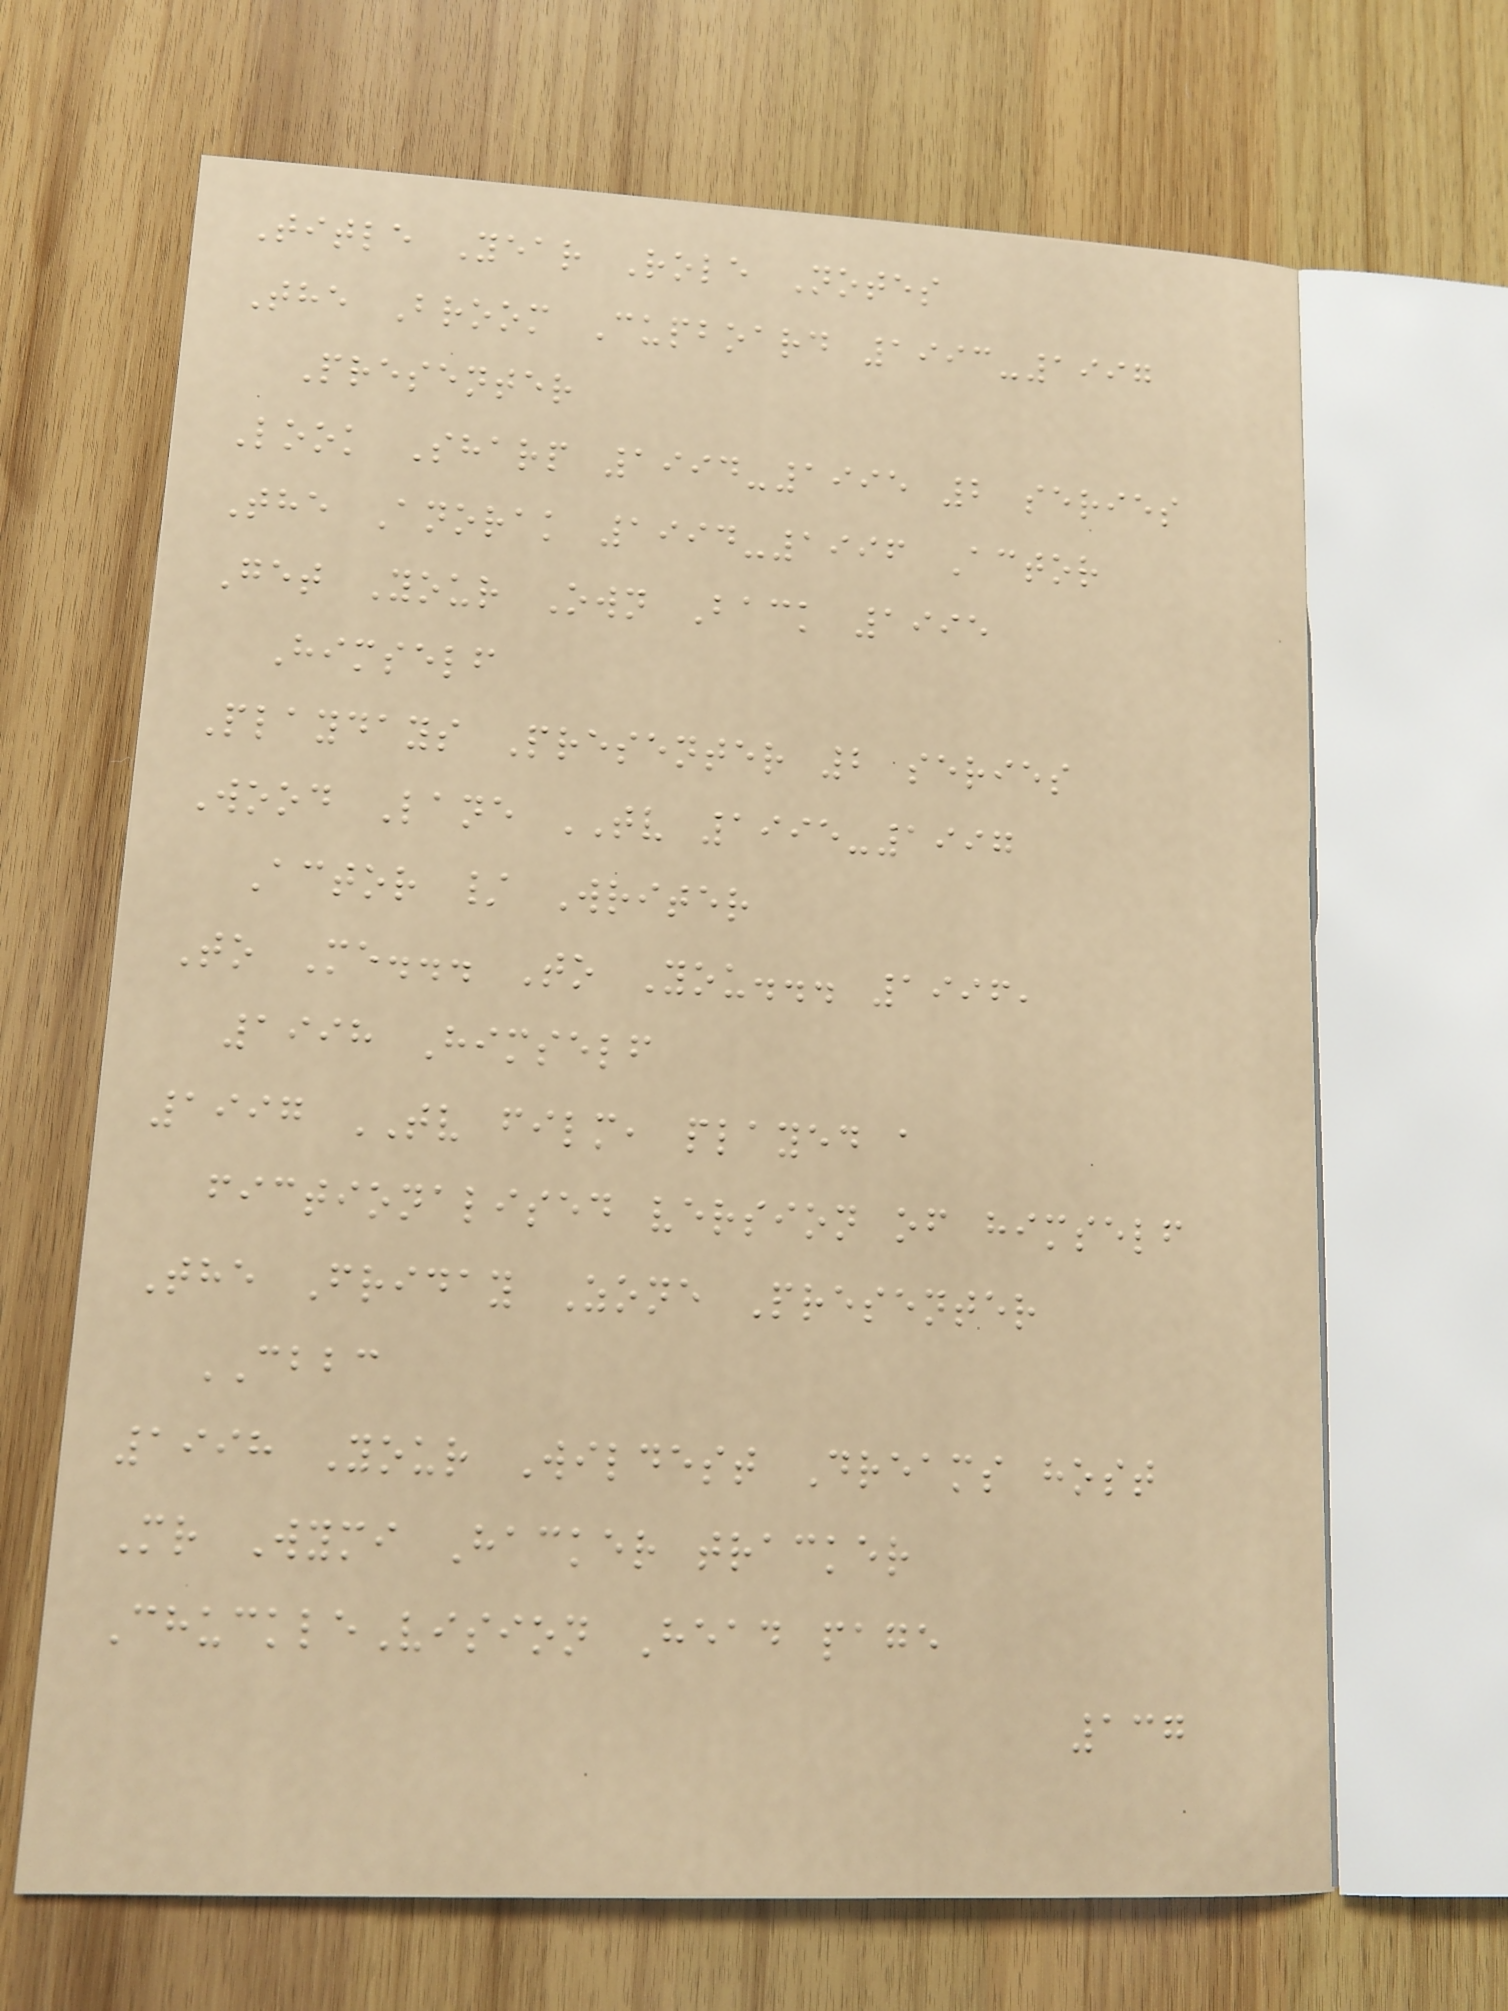Title Year Role Notes
The Broom Cupboard 1993-1997
Presenter
Look Sharp 1994-1995 2 series
The Anorak 1994-1996 Actor
Get Your Own Back 1995
Himself
Playdays Presenter 2 series
Wood Lane TV 1995-1997
Actor / Writer
To Me... To You... 1996,
1998 Himself
1997 TV film, played a
fictionalised version of himself
The Friday Zone Presenter
CBBC
1998 Your Wildest Dreams host
Mr Wymi Hacker tracker
ChuckleVision Head page
137
